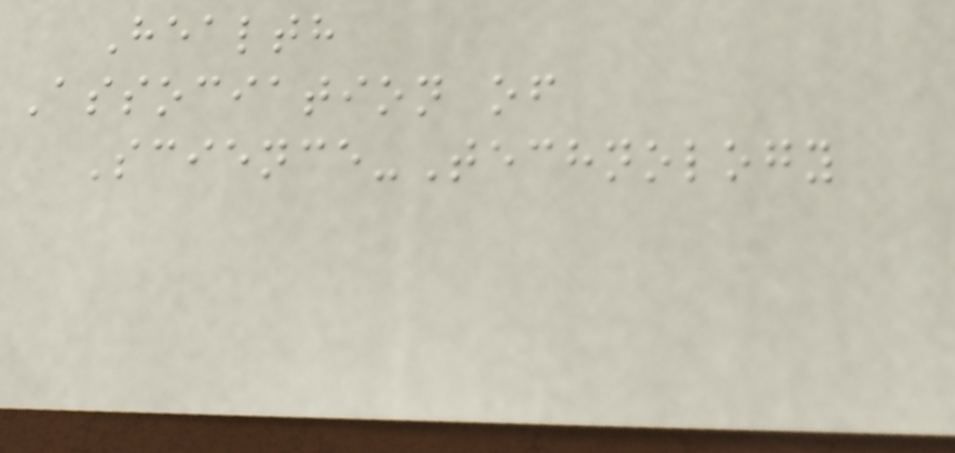Health
Association of
Science-Technology
